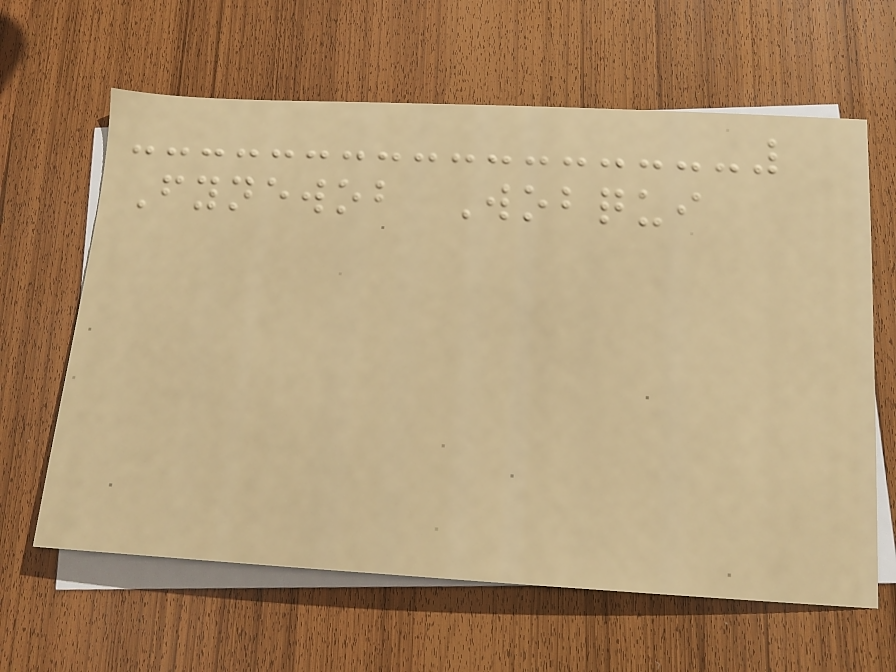Fynewob Wobqui
